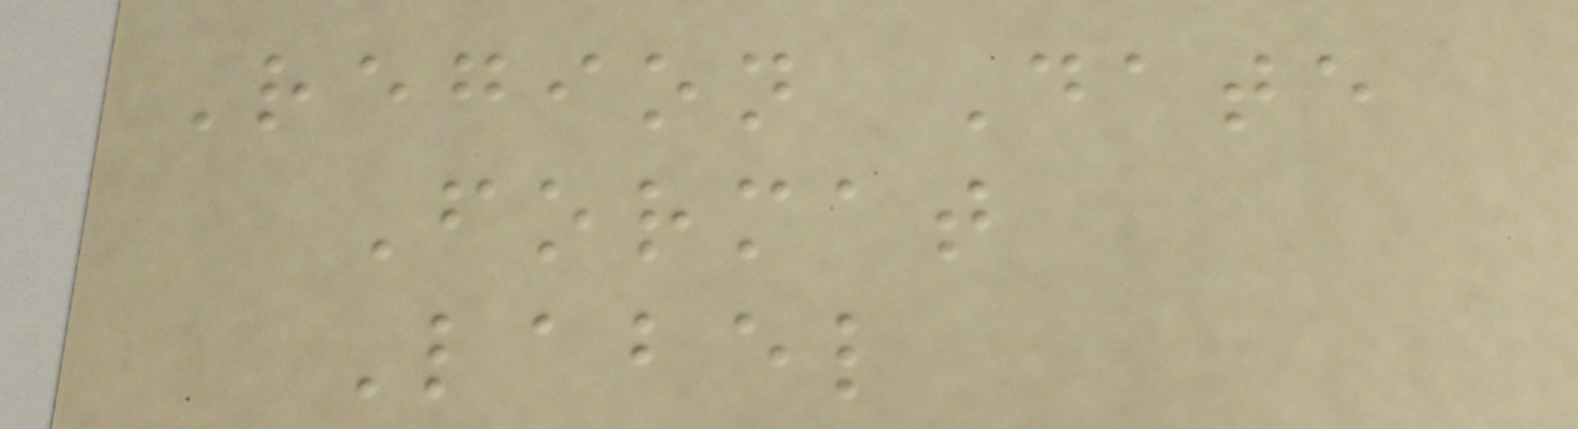Region Date
Format
Label
